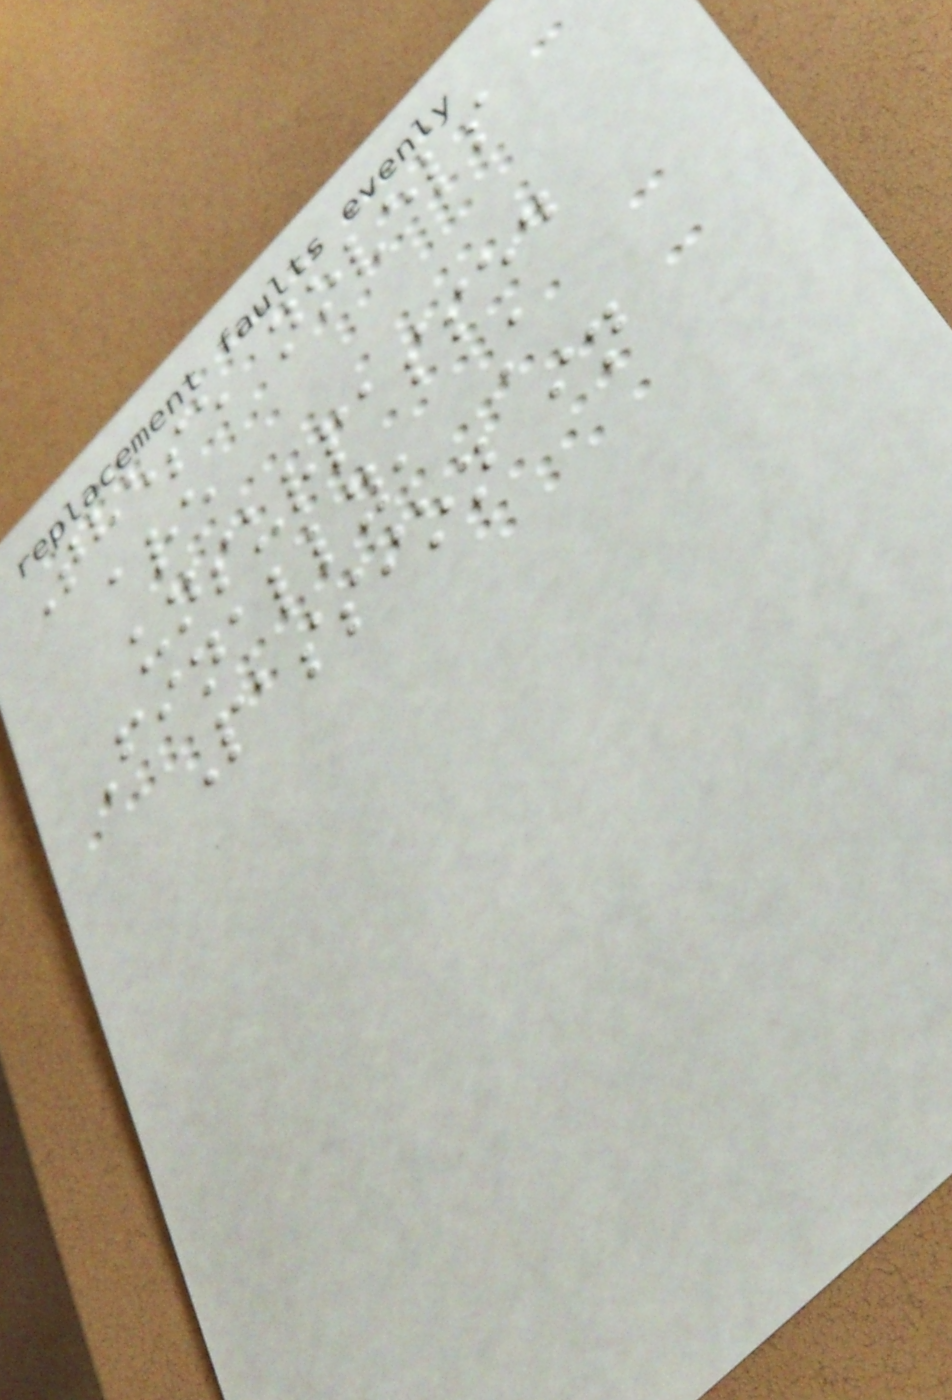These novels
are
unsurpassed
Finally, A
Passion in
